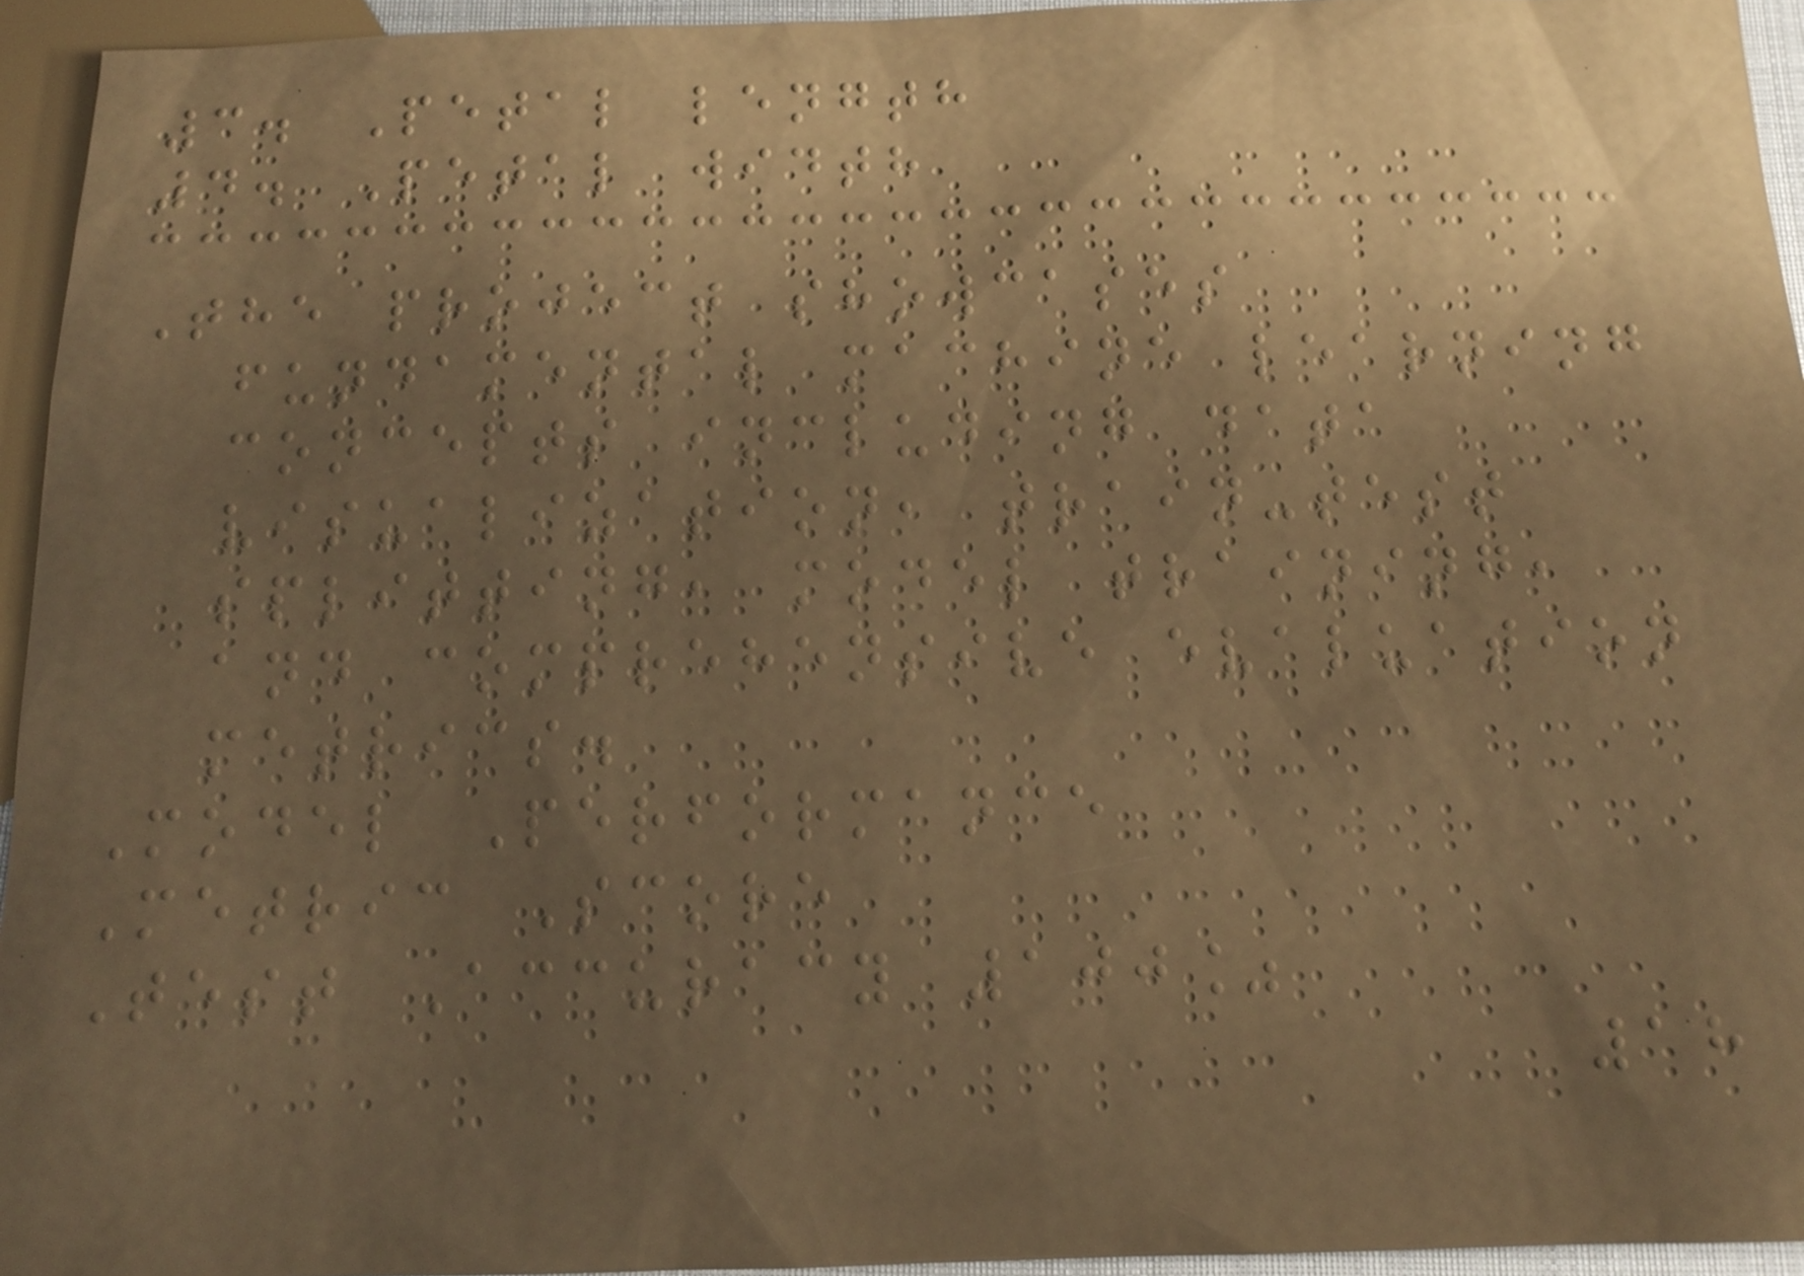3. Petal length
4. Petal width
The project showcases
fundamental machine learning
concepts including data
visualization, train-test
splitting, model training,
and comprehensive evaluation
metrics.
Model Performance
Metric Score
Test Accuracy 100%
18
